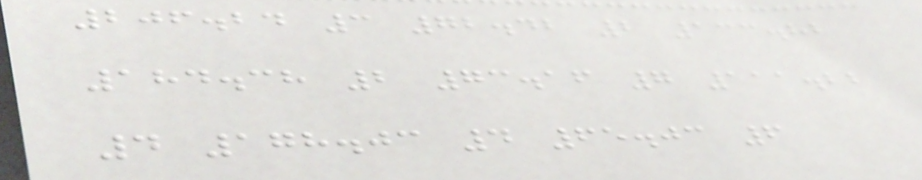206.24 3 72.42 2 133.82
184.38 2 73.16 7 111.22
4 178.03 4 65.03 6
